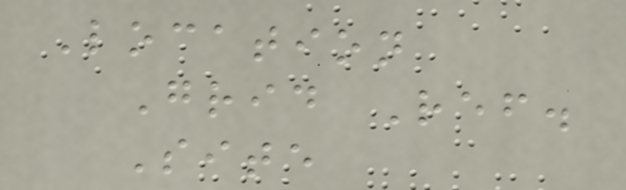Location
Grid Ref.
Site
